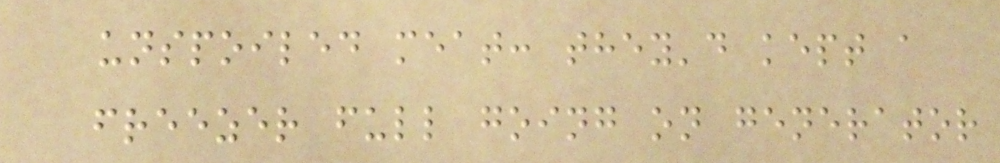unspoiled meat: they'd kept a
freezer full going on generator
